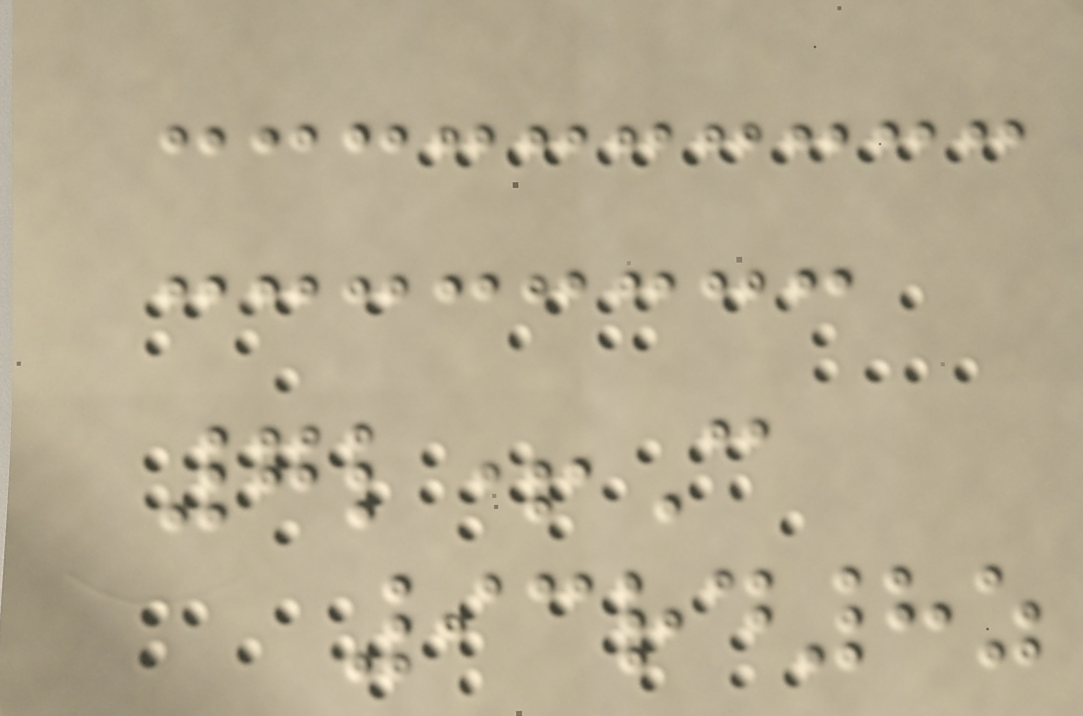7l+C
93rd8z
